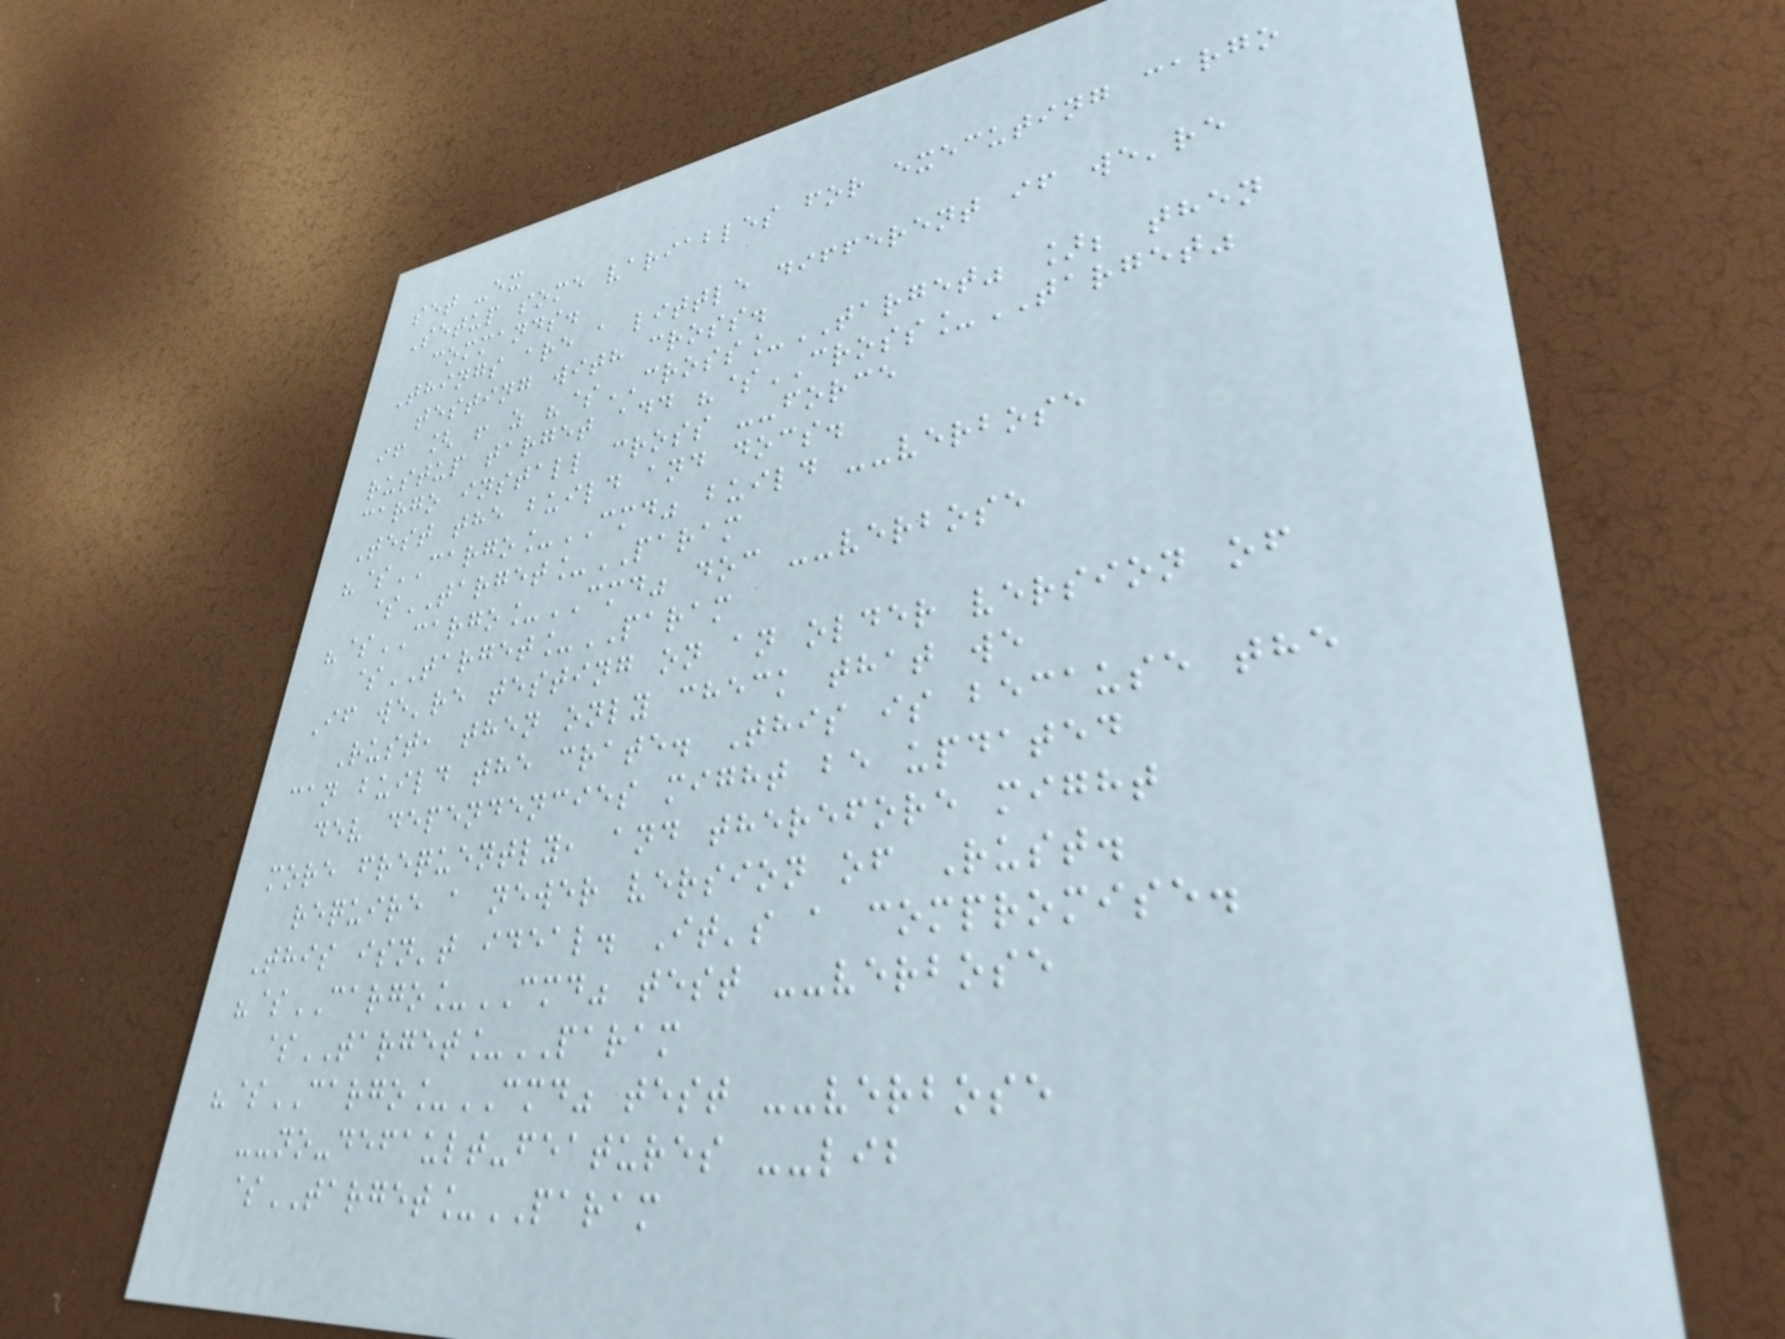set -ex
Setup some variables for executing cargo
commands.
Things are a little different if we're
testing with cross.
if [ ! z "$CROSS_TARGET" ]; then
rustup target add "$CROSS_TARGET"
cargo install cross --force
Test the build and docs.
"$CARGO_CMD" build --verbose
$TARGET_PARAM
"$CARGO_CMD" doc --verbose
$TARGET_PARAM
If we're testing on an older version of
Rust, then only check that we
can build the crate. This is because the
dev dependencies might be updated
more frequently, and therefore might
require a newer version of Rust.
This isn't ideal. It's a compromise.
"$CARGO_CMD" test --verbose
$TARGET_PARAM
"$CARGO_CMD" test --verbose
--no-default-features --lib
$TARGET_PARAM
